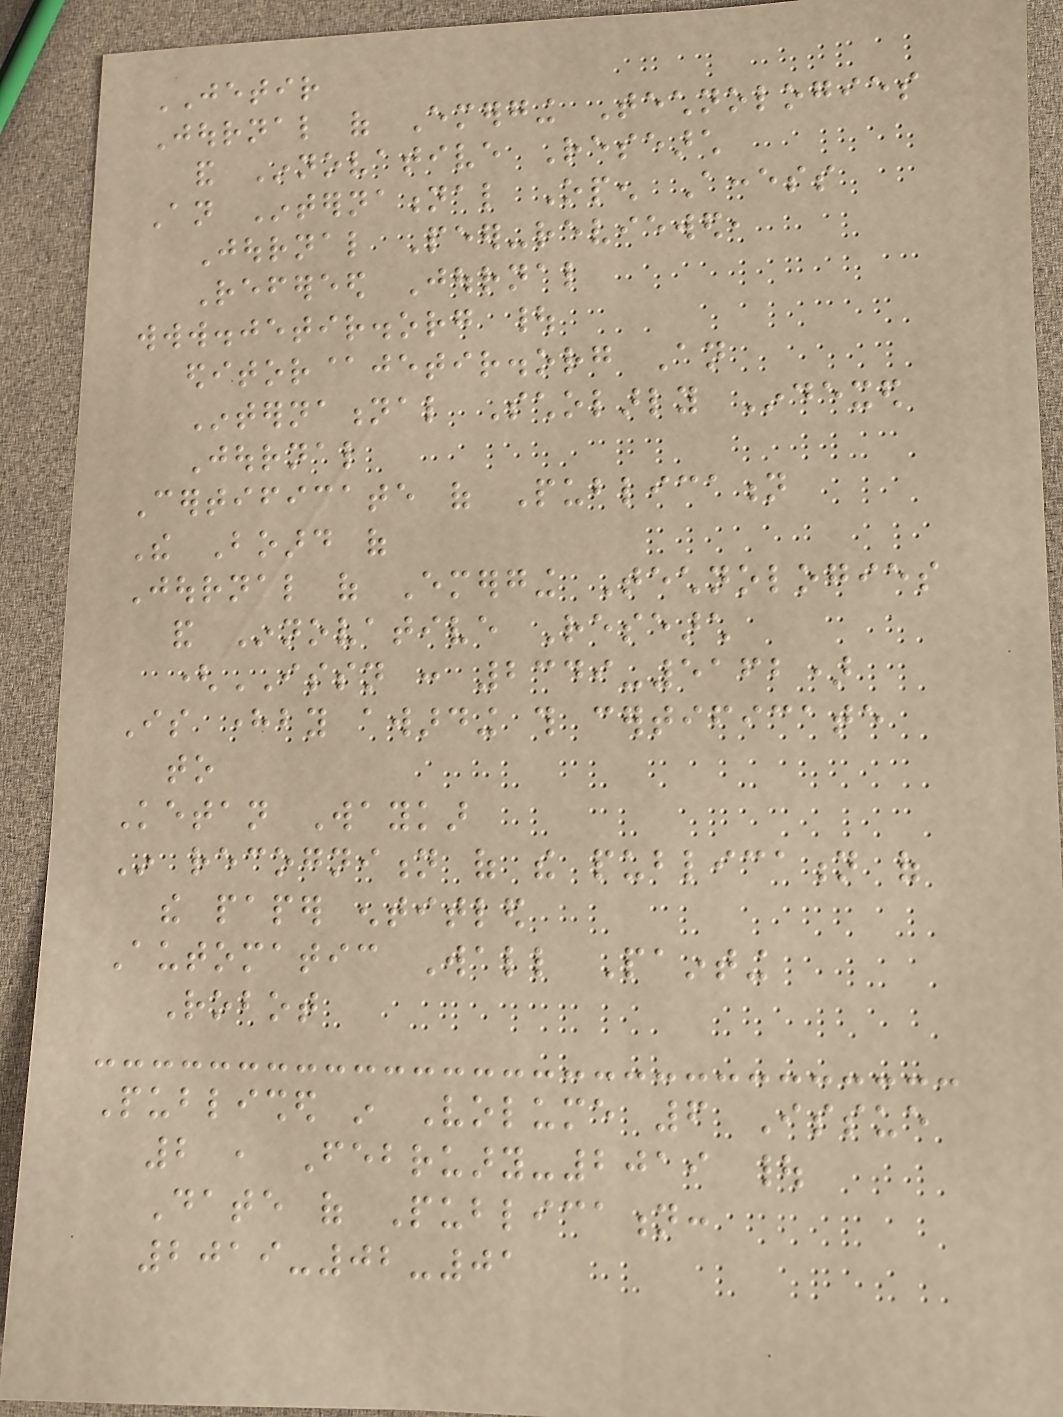JETIR
Journal of Emerging Technologies
and Innovative Research
An International Open Access
Journal Peer-reviewed,
Refereed Journal
www.jetir.org |
editor@jetir.org An
International Scholarly Indexed
Journal
Certificate of Publication
The Board of
Journal of Emerging Technologies
and Innovative Research
(ISSN : 2349-5162)
Is hereby awarding this certificate
to
Ketan Waykar
In recognition of the publication of
the paper entitled
Automatic Wall Painting
Robot
Published in Volume 6 Issue
2 , February-2019 |
Date of Publication:
2019-02-01
